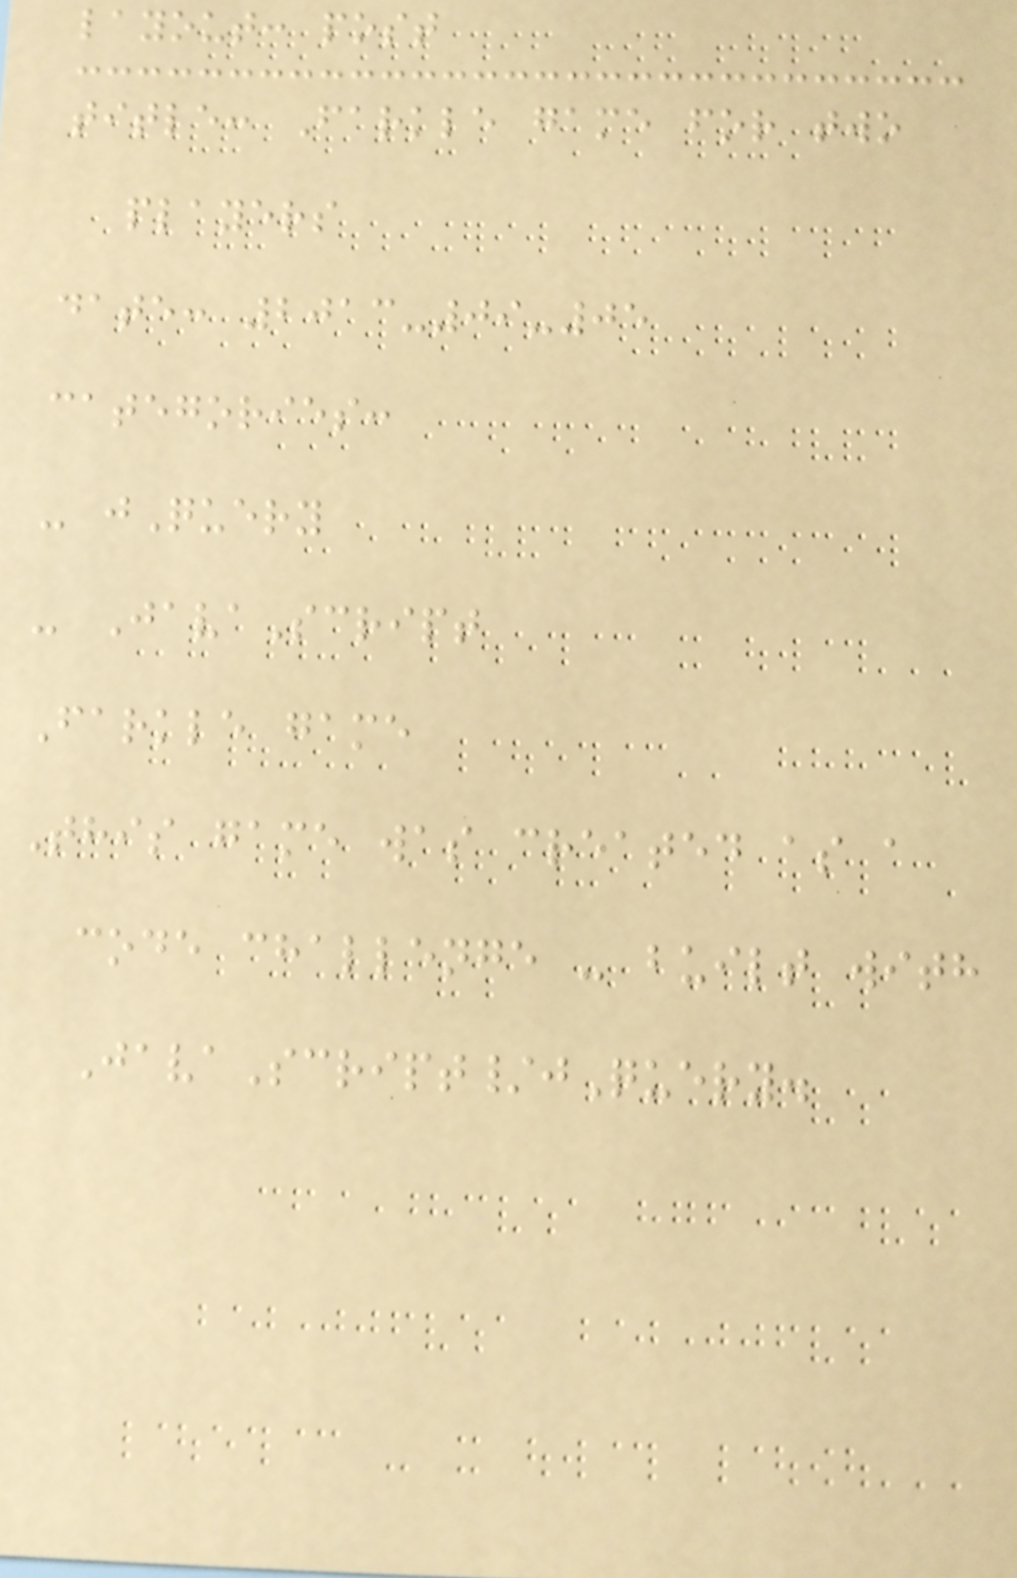layout: post
title: Farkle game for two
players
date: 2013-09-05
categories:
- jQuery
- JavaScript
Farkle game
This game was created as a
code challenge - built with
JavaScript/jQuery.
